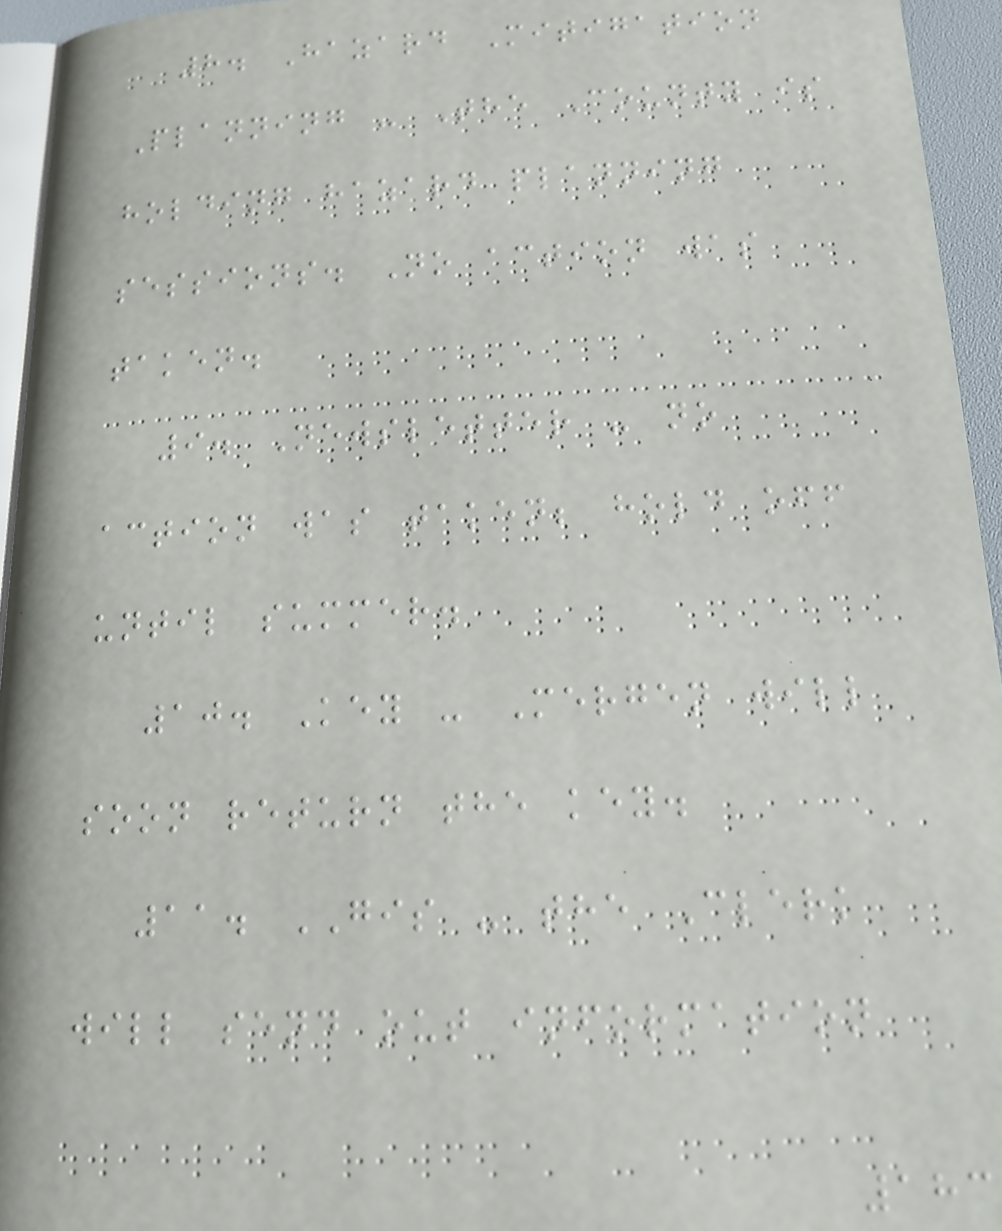8. Hazard Mitigation
Planning - The County is
holding hazard planning
sessions. No action was
taken.
9. Newsletter - no
action was taken; hold off
until summer.
10. Key - Mergen will
soon return the key.
11. GIS - the Clerk
will send out information
183
